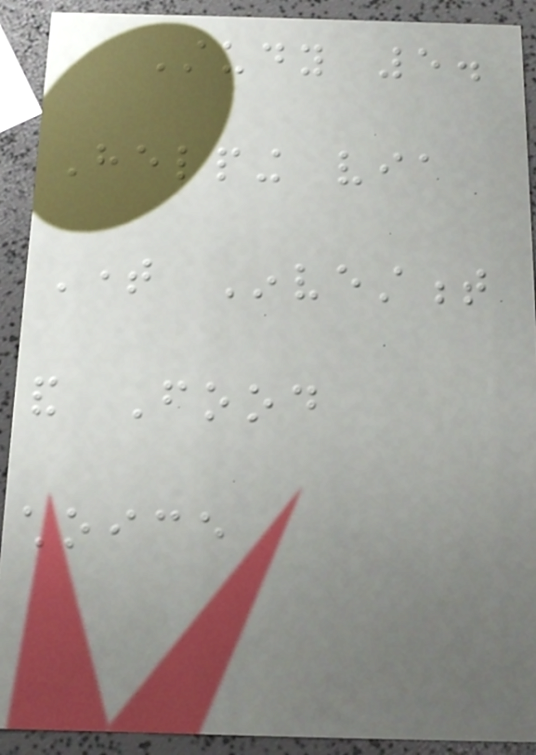Study 5.
Helping via
Time Investment
and Food
choice
